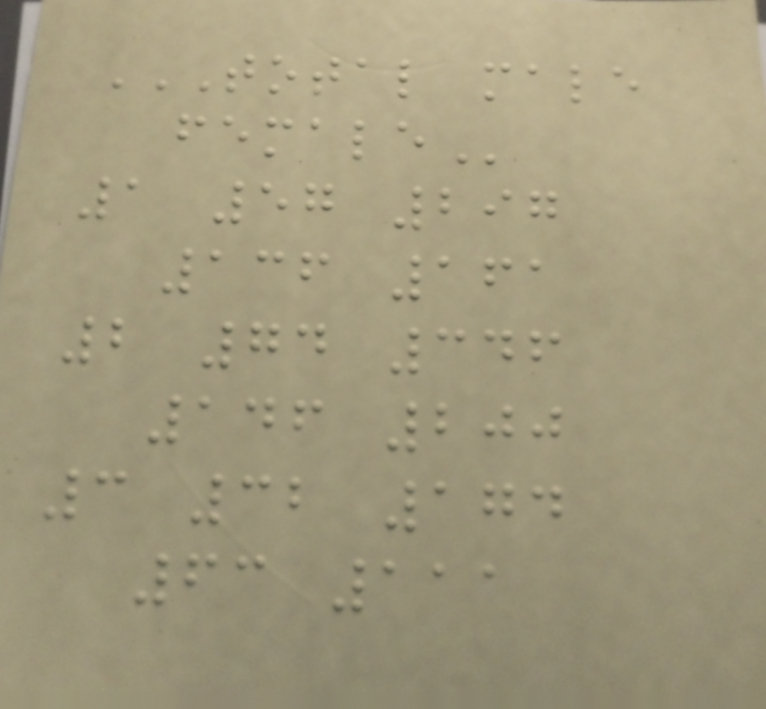TOTAL MALE
FEMALE
1 57 297
136 161
2 74 346
146 200
3 32 174
63 111
